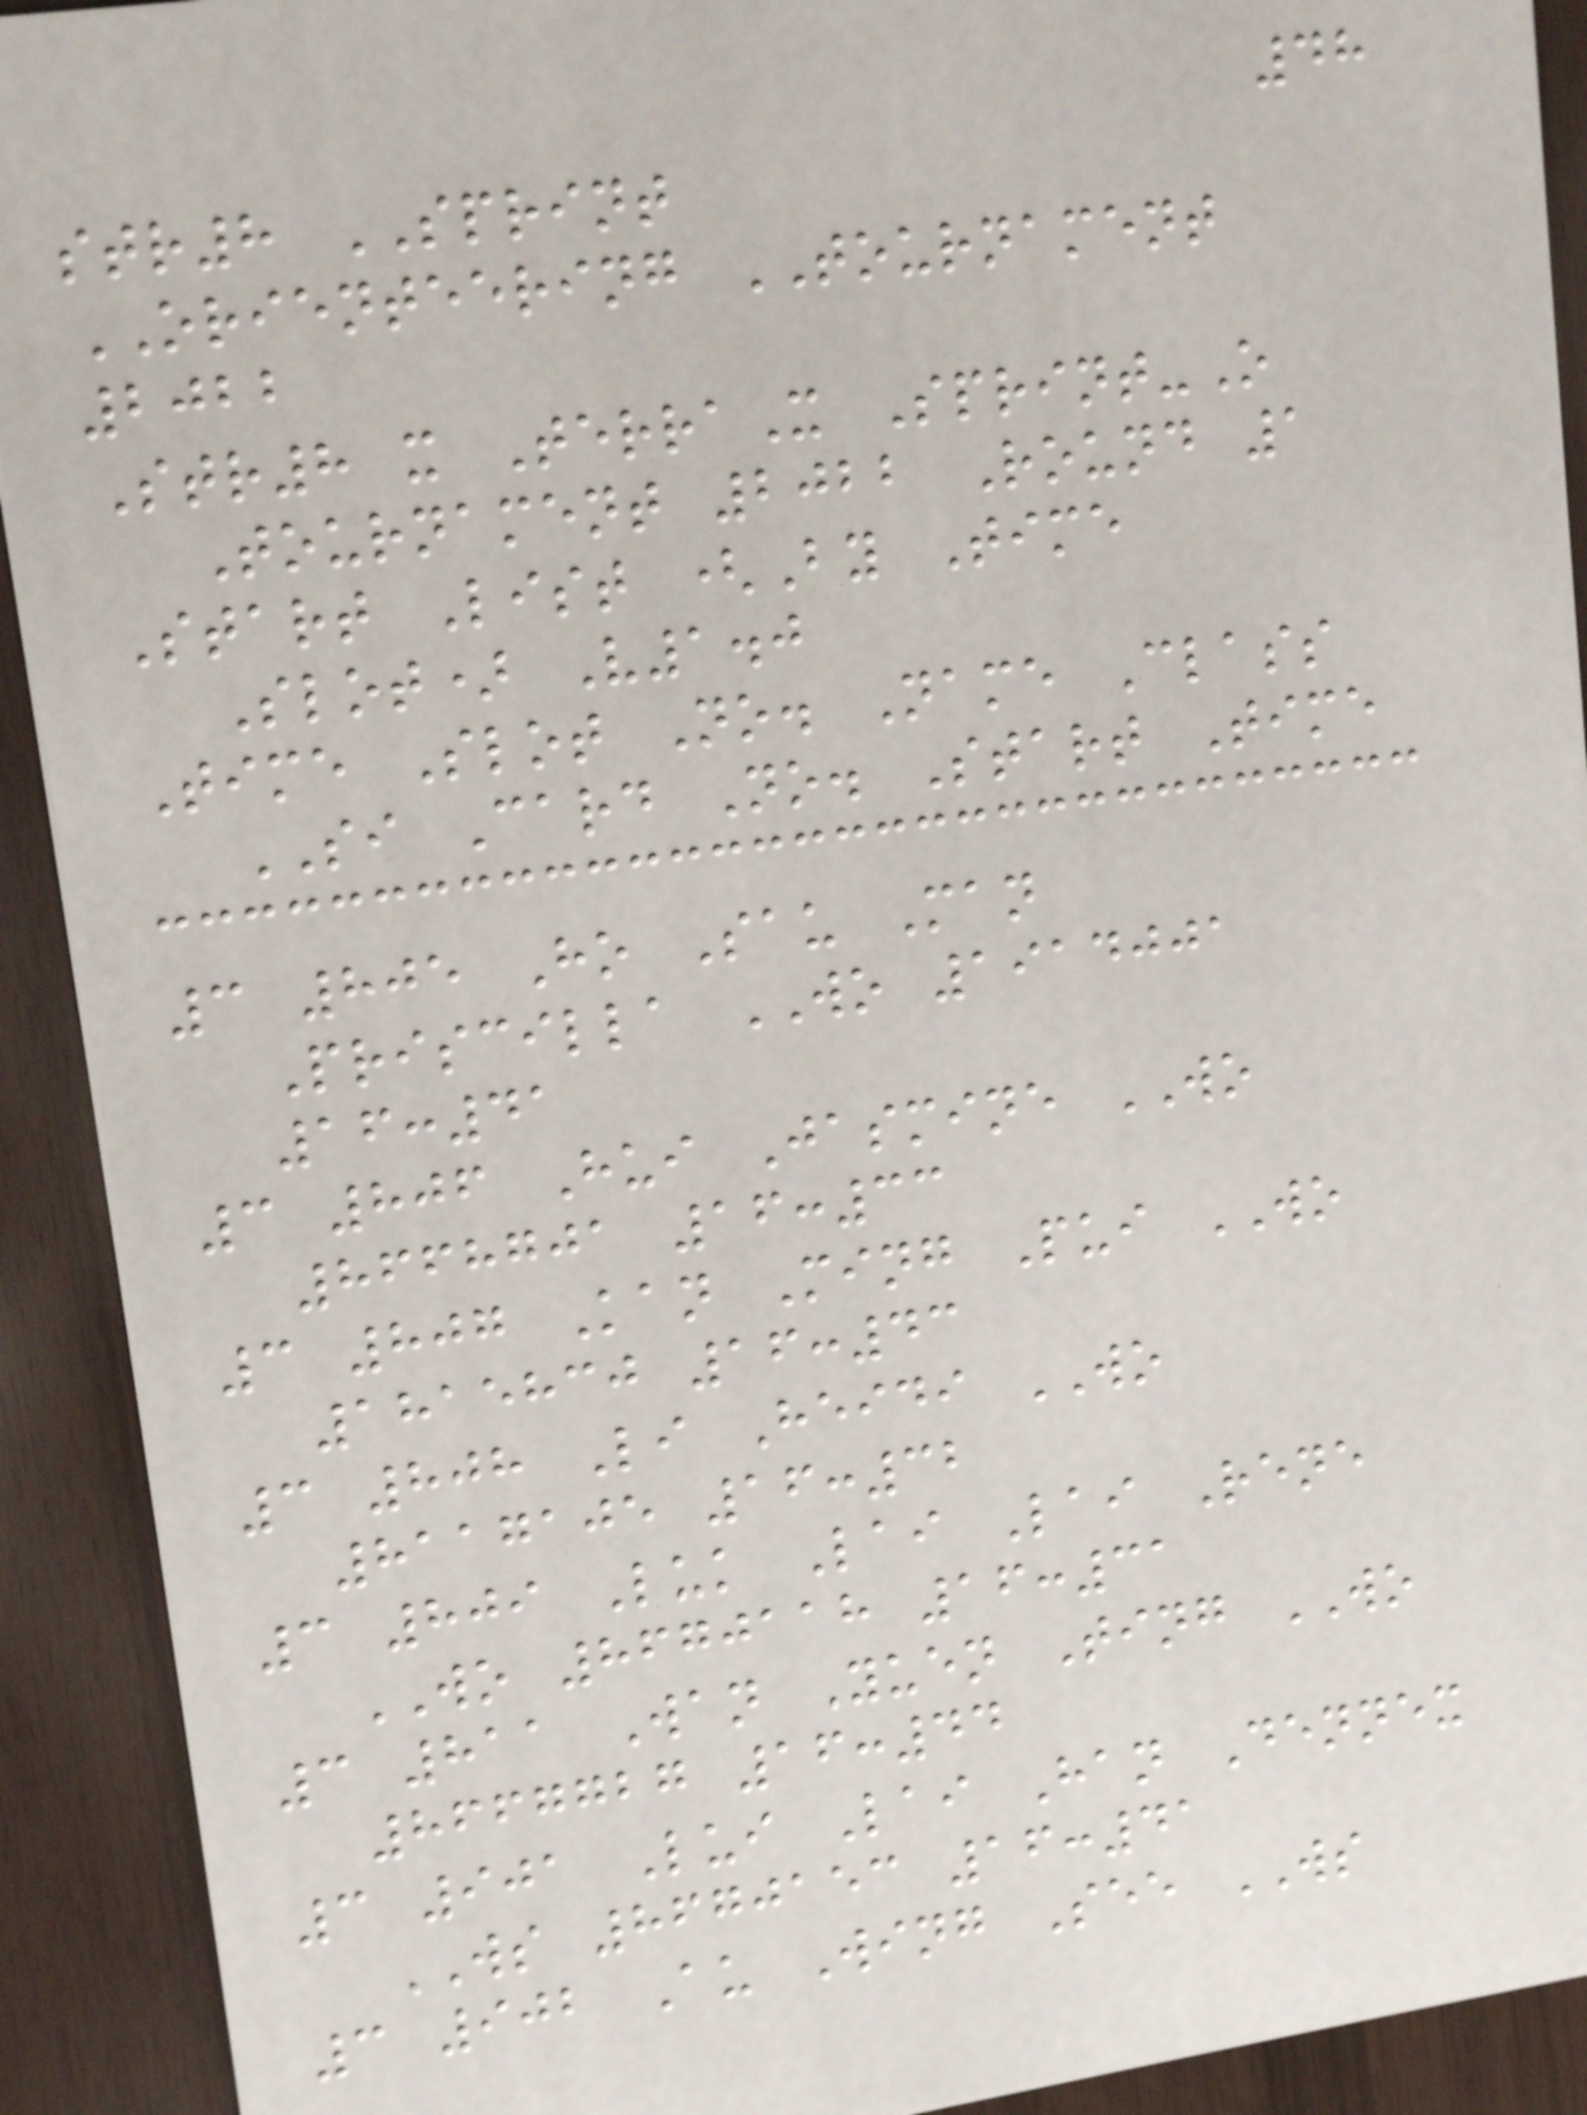48
str8 SPRINT
ORIENTEERING TOURNAMENT
2022
Str8 x TerraX Sprint-O
Tournament 2022 Round 1
Start List (By Time
Slot) V1.0
Time Slot No. Name Class
SI Card No. Start Time
3 805 Ho Sau Man
Priscilla WO 1914001
16:41
3 806 Hui Jasmine WO
8668701 16:33
3 807 Kan Ming Pui WO
1815830 16:43
3 808 Li Heidi WO
8117105 16:32
3 809 Luk Lai Lai Rene
WO 8670118 16:31
3 811 Wan Yuen Ting WO
8667727 16:44
3 901 Lui Lai Han Dennex
WS 8670153 16:41
3 902 Au Wing See WS
